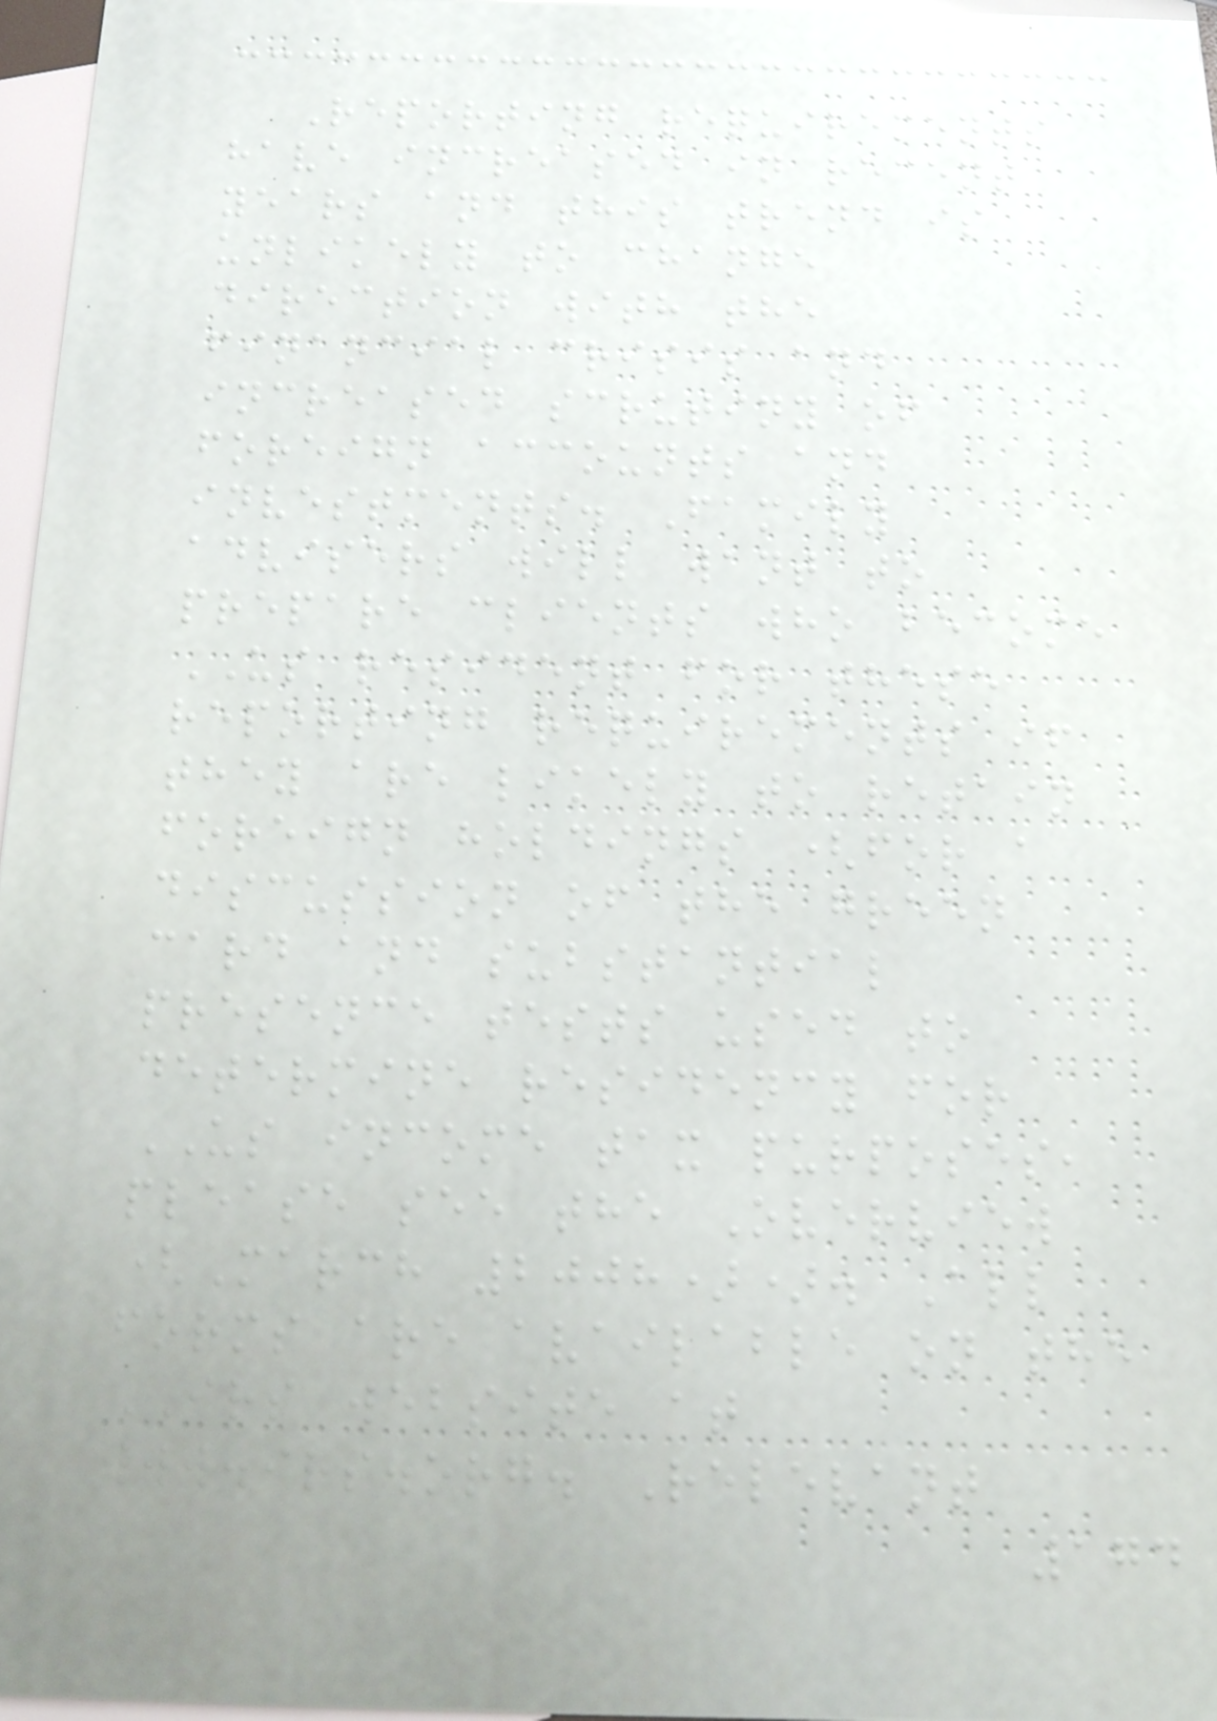Reporting requirements
have increased in recent
years and this trend is
unlikely to change
direction with the
financial crisis and
increased scrutiny of
foreign accounts and
investments. Family
advisers will want to
prepare clients who become
US resident for these
reporting requirements if
they are likely to retain
foreign holdings (for a
discussion of the green
card and substantial
presence tests used to
determine residency for
US income tax purposes,
please see the Overview
(March 2008)). All
forms are available on the
IRS website at
www.irs.org. Relevant
174
